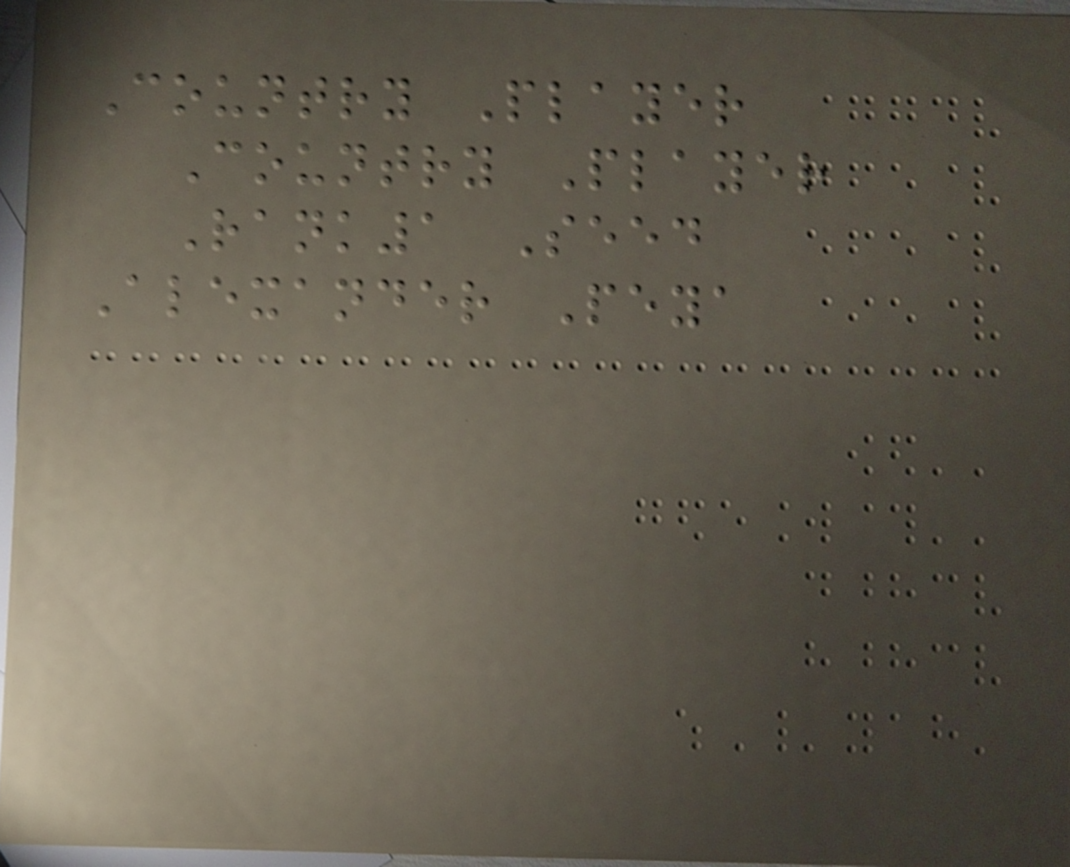Country Player
Country Player
Rank1 Seed
Alexander Peya
